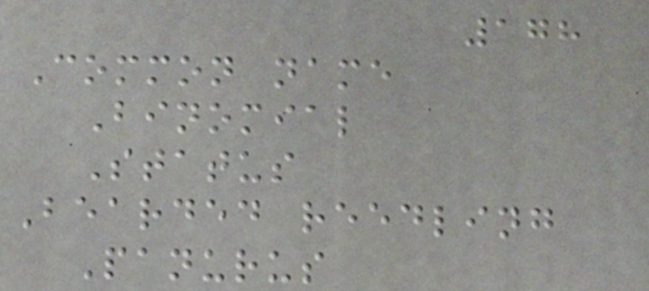178
Common name
Binomial
Status
Bearded reedling
Panurus
